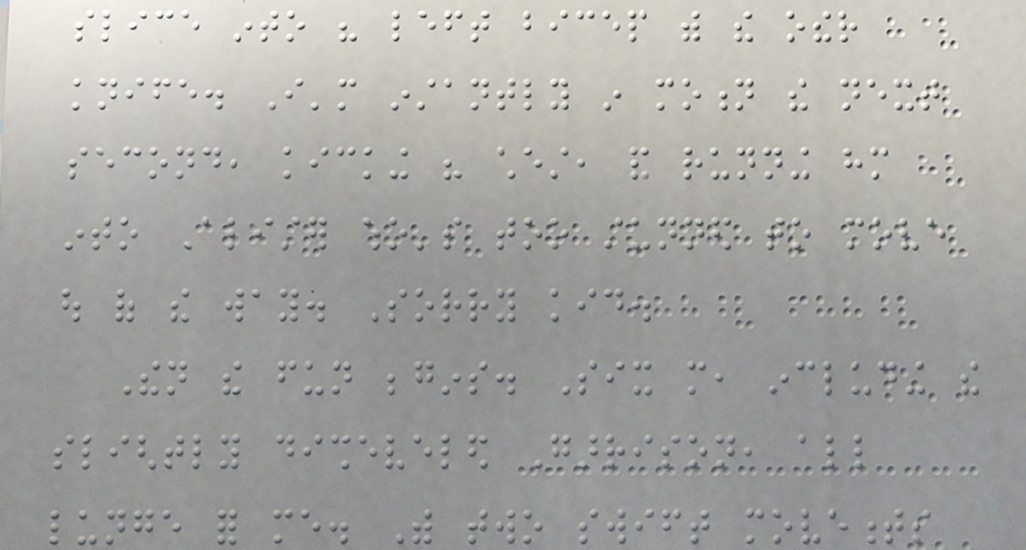slice into his left bicep with the other
knife. I'm instantly in motion the next
second, kicking his chest, and running him
into Alister who's too stunned to move
out of the way. Sorry kid.
Then the fun begins. Six more, including the
slightly disheveled Garrison, all
lunge for me. With two swift movements
